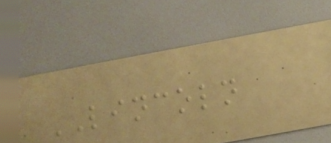LINCOLN
